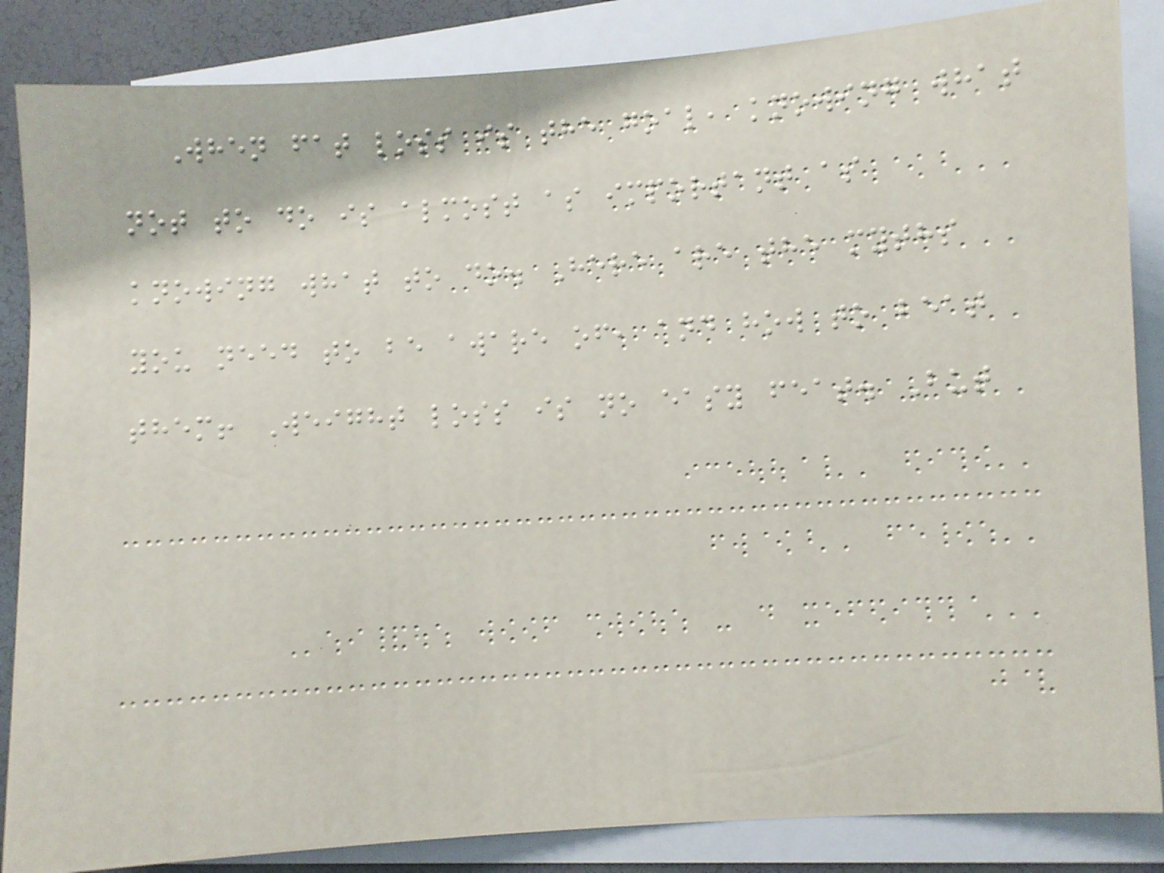When fat loss is the goal, knowing what
not to do is almost as important as
knowing what to do. Here are the myths
you need to be aware of, and how to beat
them! Weight loss is no easy feat. But
